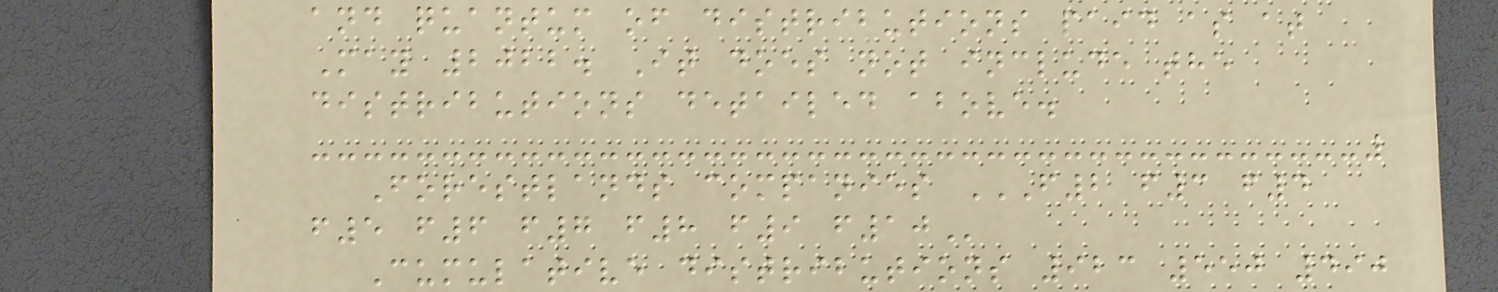and quantum of distributions paid as at
May 2022. It does not include the
distributions detailed above.
Forestlands companies F2 F3 F4
F5 F6 F7 F8 F9 F10
Cumulative distributions 923 550 490
